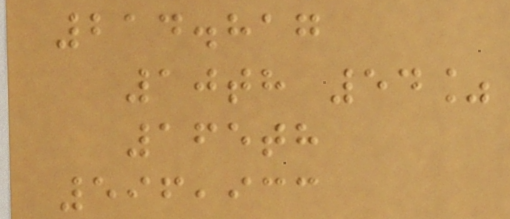214.817
10th 54%
165th
596,933
